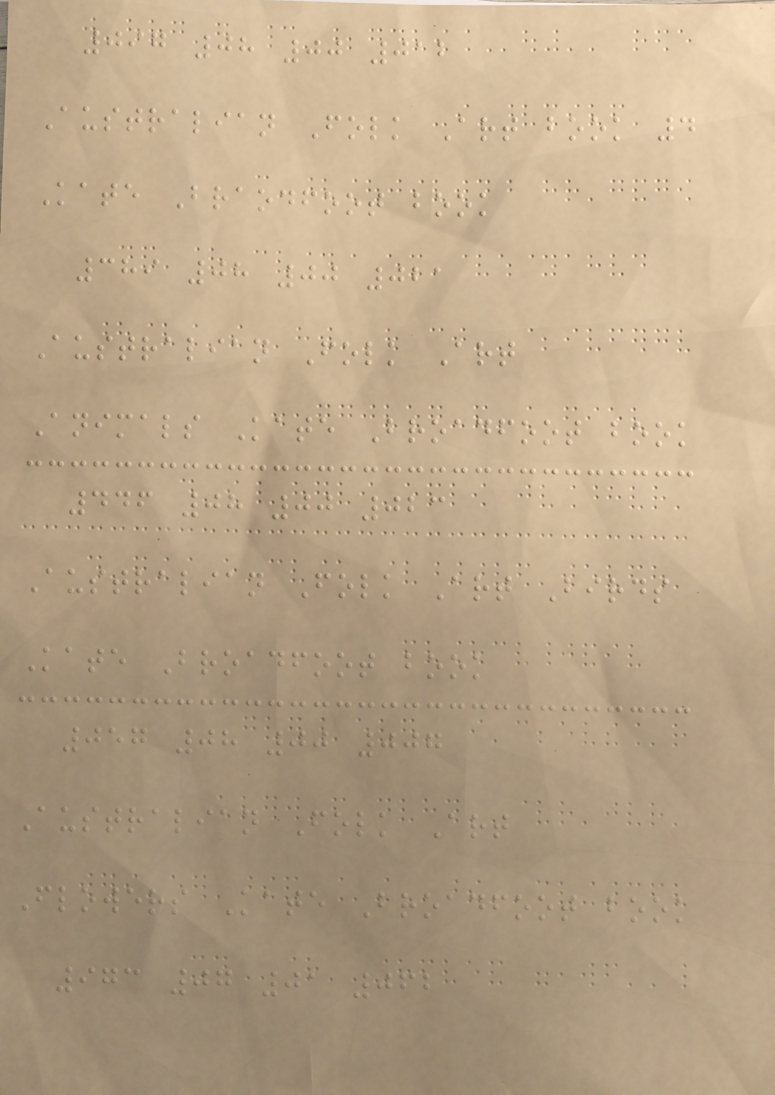097 08 00 012
Australian Folk Art book 4
Kate Braodfoot book
389 08 00 021
Australian Folk Art
Animals Kate Broadfoot book
446 08 00 023
Australian Folk Art Birds
Kate Broadfoot book
057 08 00 007
Australian Folk Art
Flowers Kate Broadfoot book
973 07 01 062
